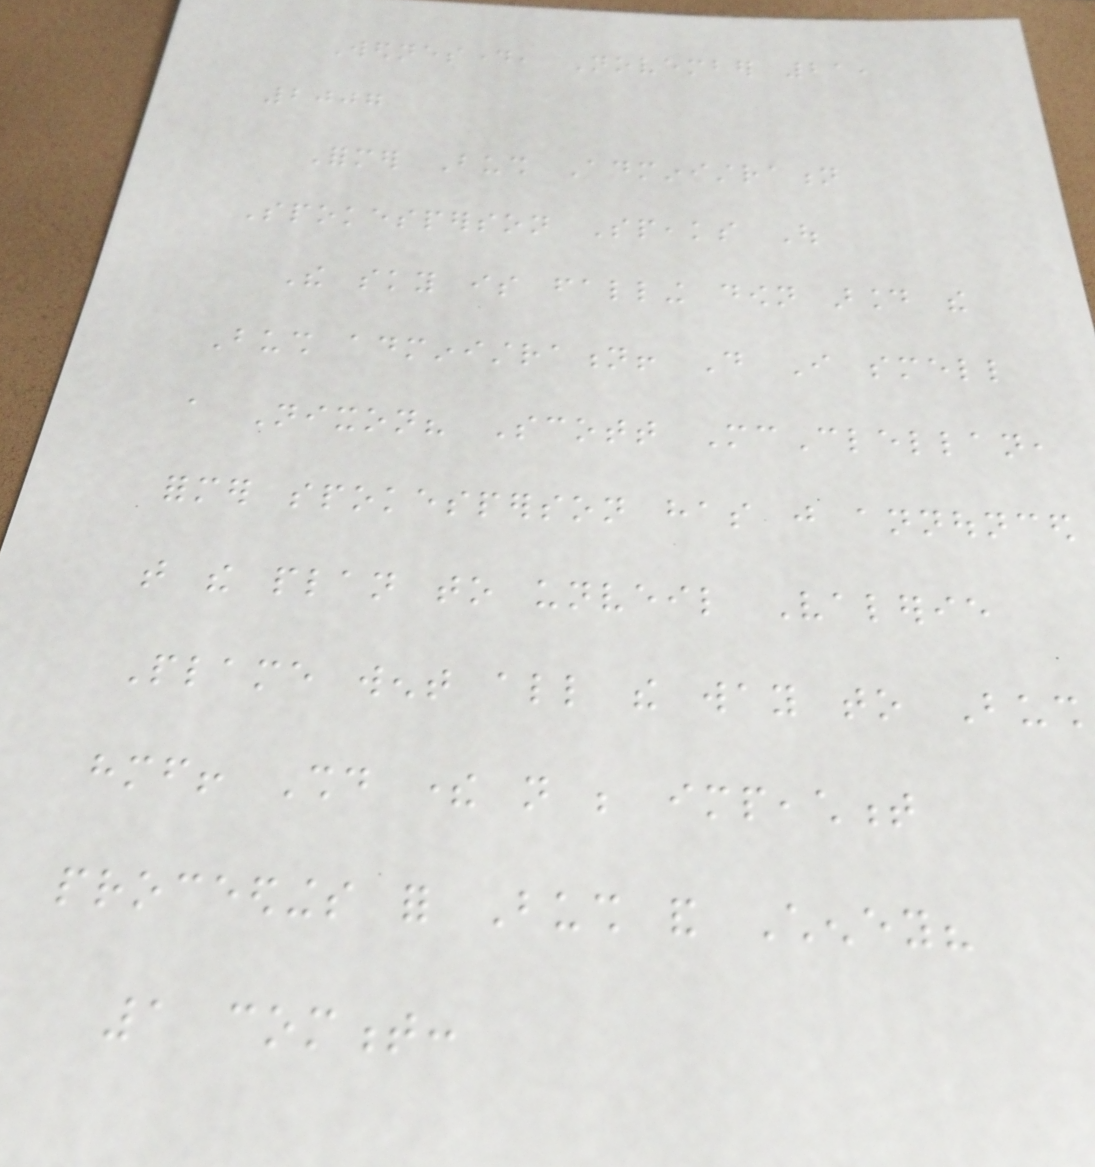Wednesday, November 21,
2007
Former Bush Administration
Spokesperson Speaks Out
The sky is falling down around the
Bush administration! Do I smell
a Nixon? Scott McClellan,
former spokesperson has just announced
that the plan to unveil Valerie
Plame went all the way to Bush
himself! Should there not be impeachment
proceedings for Bush and Cheney?
1 comment:
